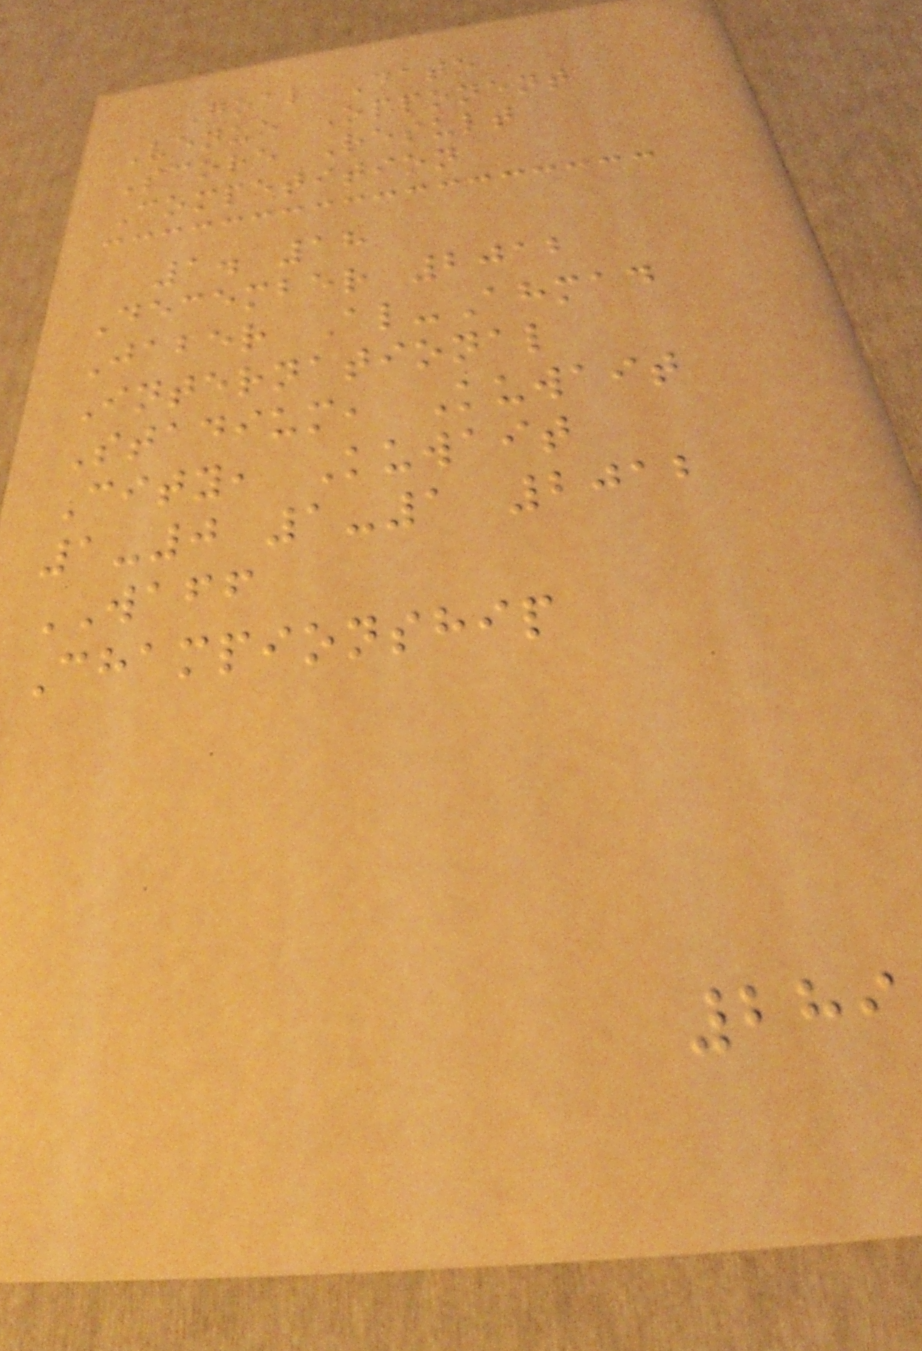Goal Date
Venue Opponent
Score Result
Competition
1. 18
December 2012
Jaber Al-Ahmad
International
Stadium, Kuwait
City, Kuwait
1-0 1-1 2012
WAFF
Championship
289
